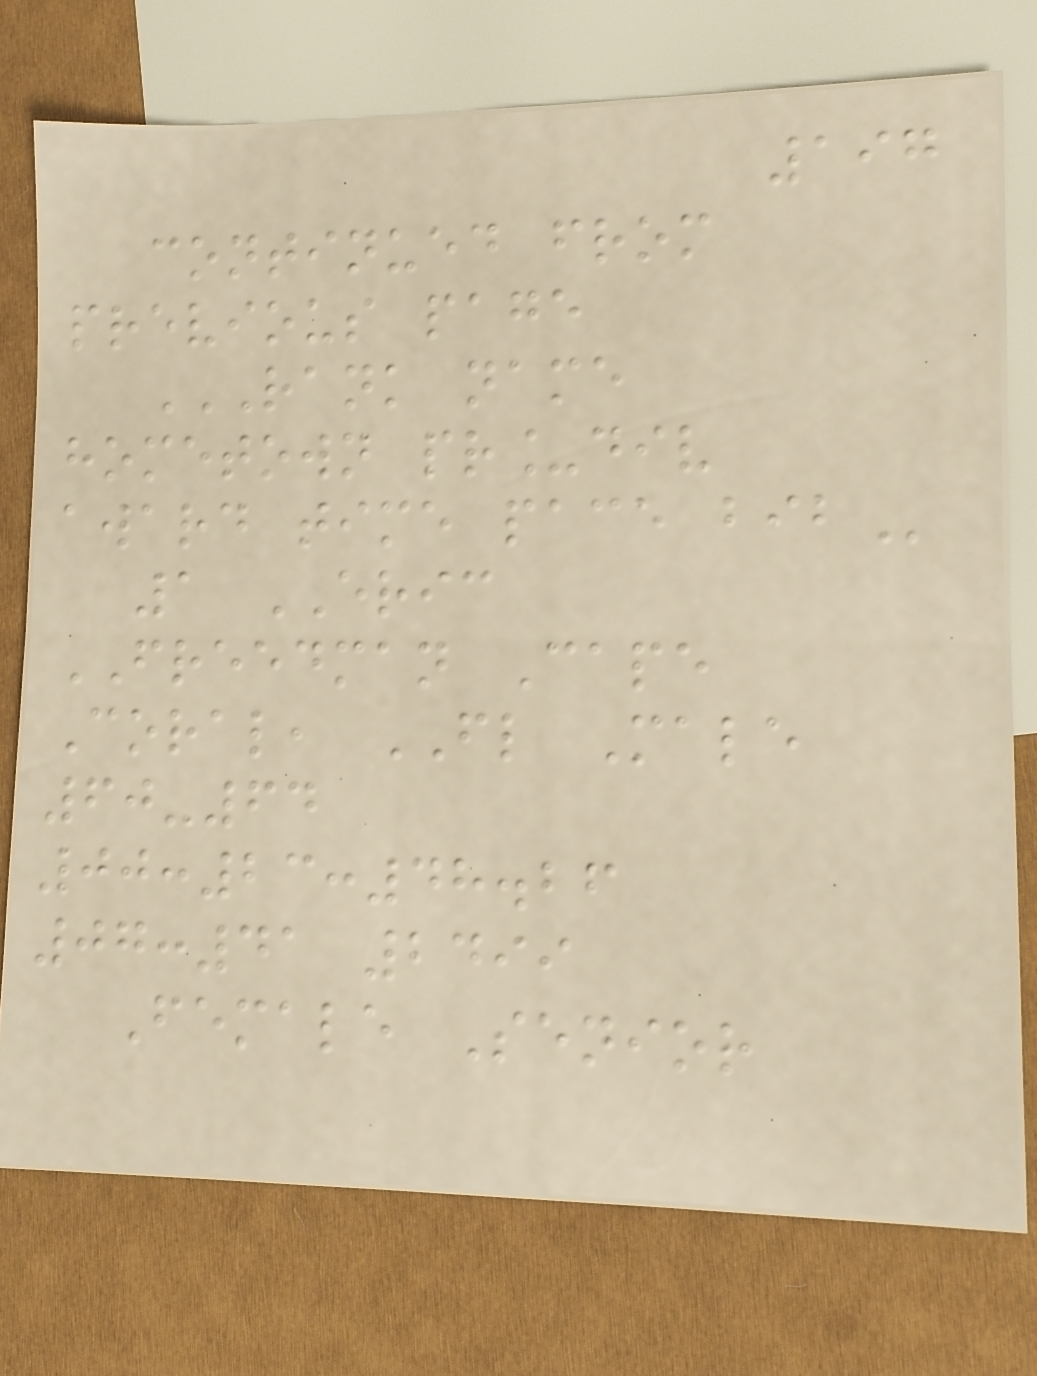197
continued from
previous page
RANK NAME
HOMETOWN PR_DIV
AWARD TIME PACE BIB
1 ERIC
FREEDMAN Cape
Coral, FL Male
60-64
00:23:48.26
07:41 2499
Female Senior
